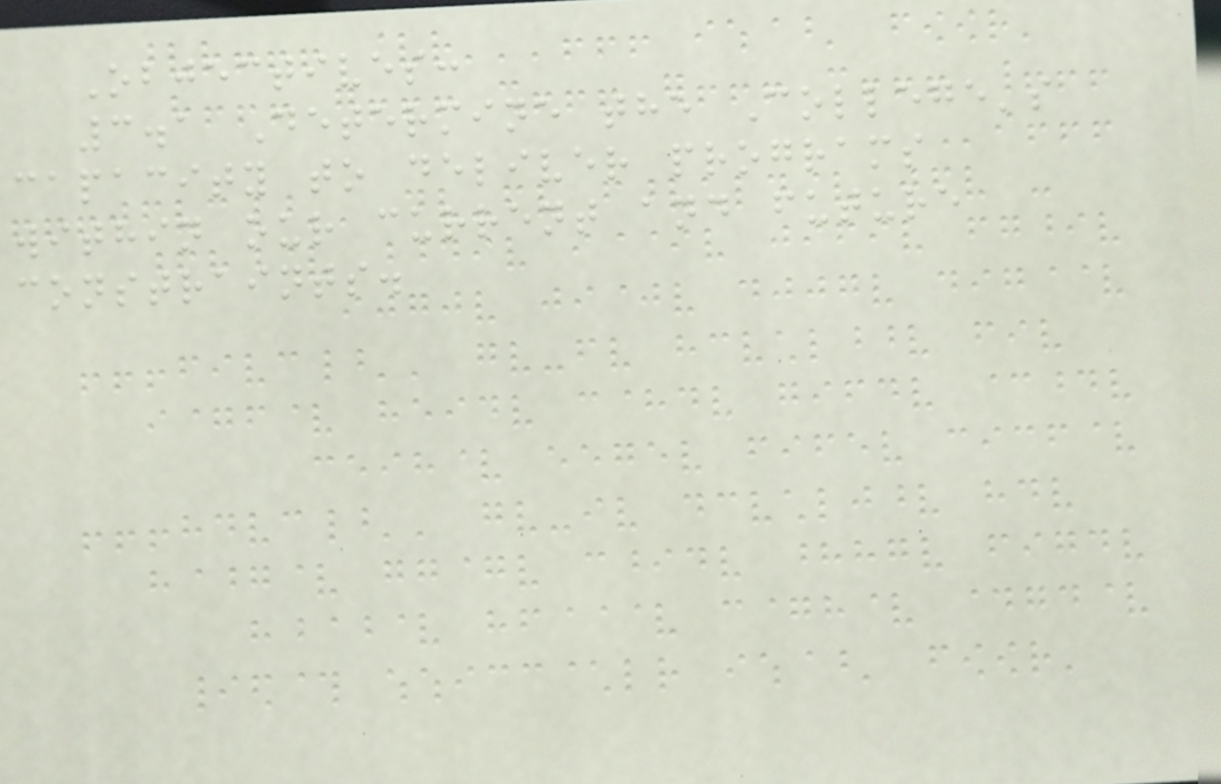Objectives:
3.1 Determine the College's
capacity to deliver programs
within our current and future
constraints.
